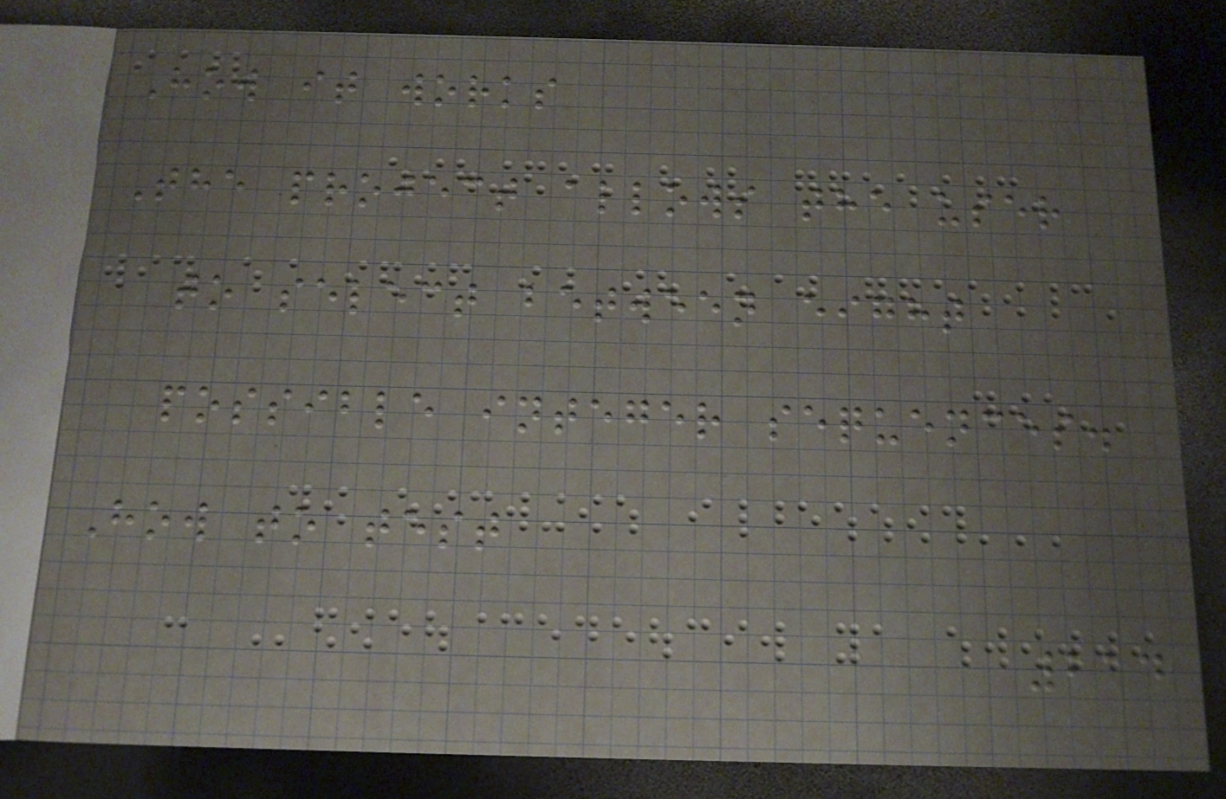How it works
The project allows the user
to select between eight
possible integer sequences.
How to test
214
